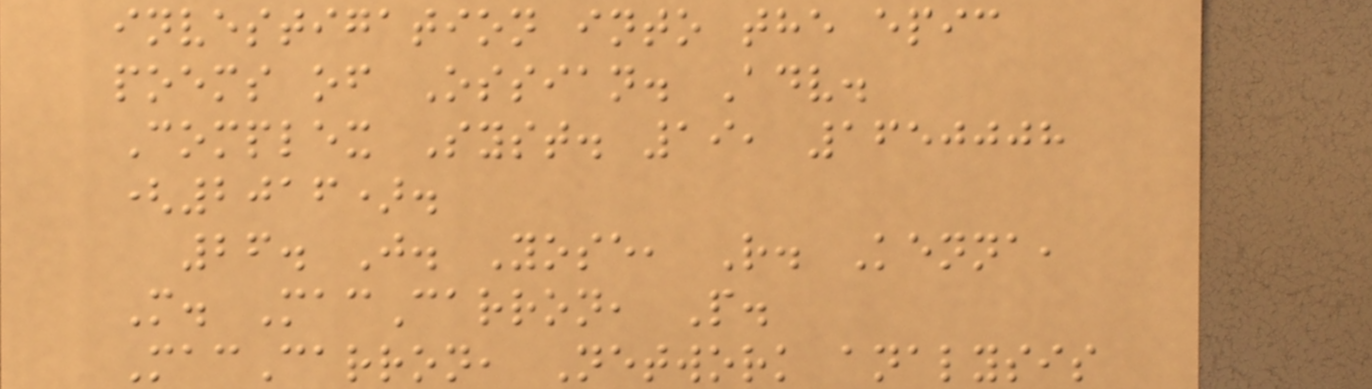investigation into the epic
poems of Ossian. Adv.
Complex Syst. 19, 1650008
(2016).
26. J. Yose, R. Kenna,
M. MacCarron, P.
MacCarron, Network analysis
